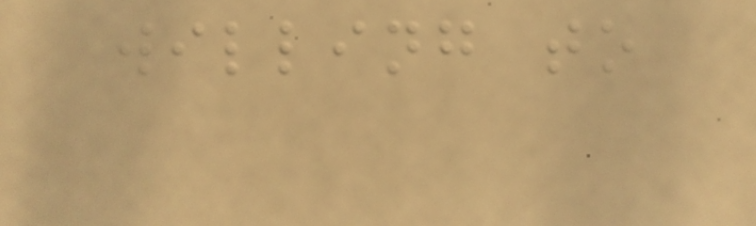willing to
